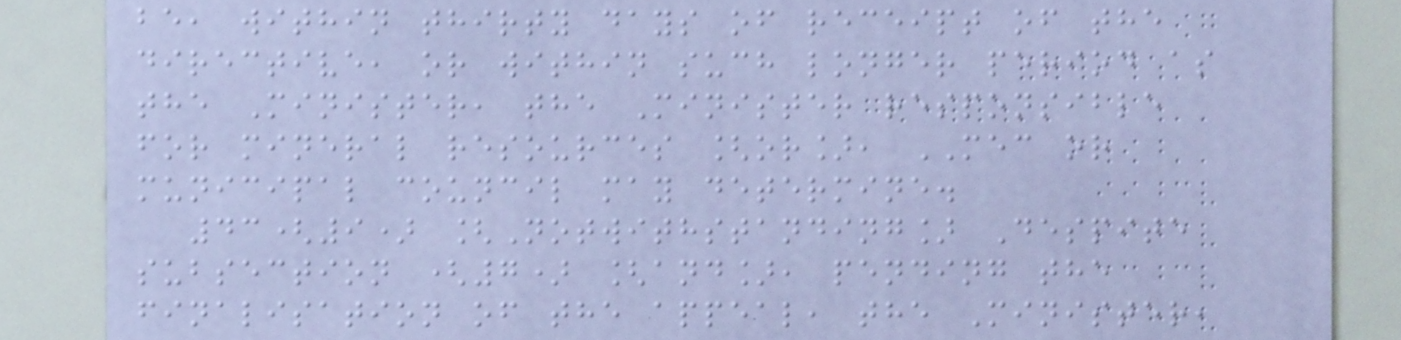be, within thirty days of receipt of the
directive, or within such longer period as
the Minister, the Minister responsible
for mineral resources [or], MEC or
municipal council may determine.
43(9) [Notwithstanding] Despite
subsection (7) [and], pending the
finalisation of the appeal, the Minister,
